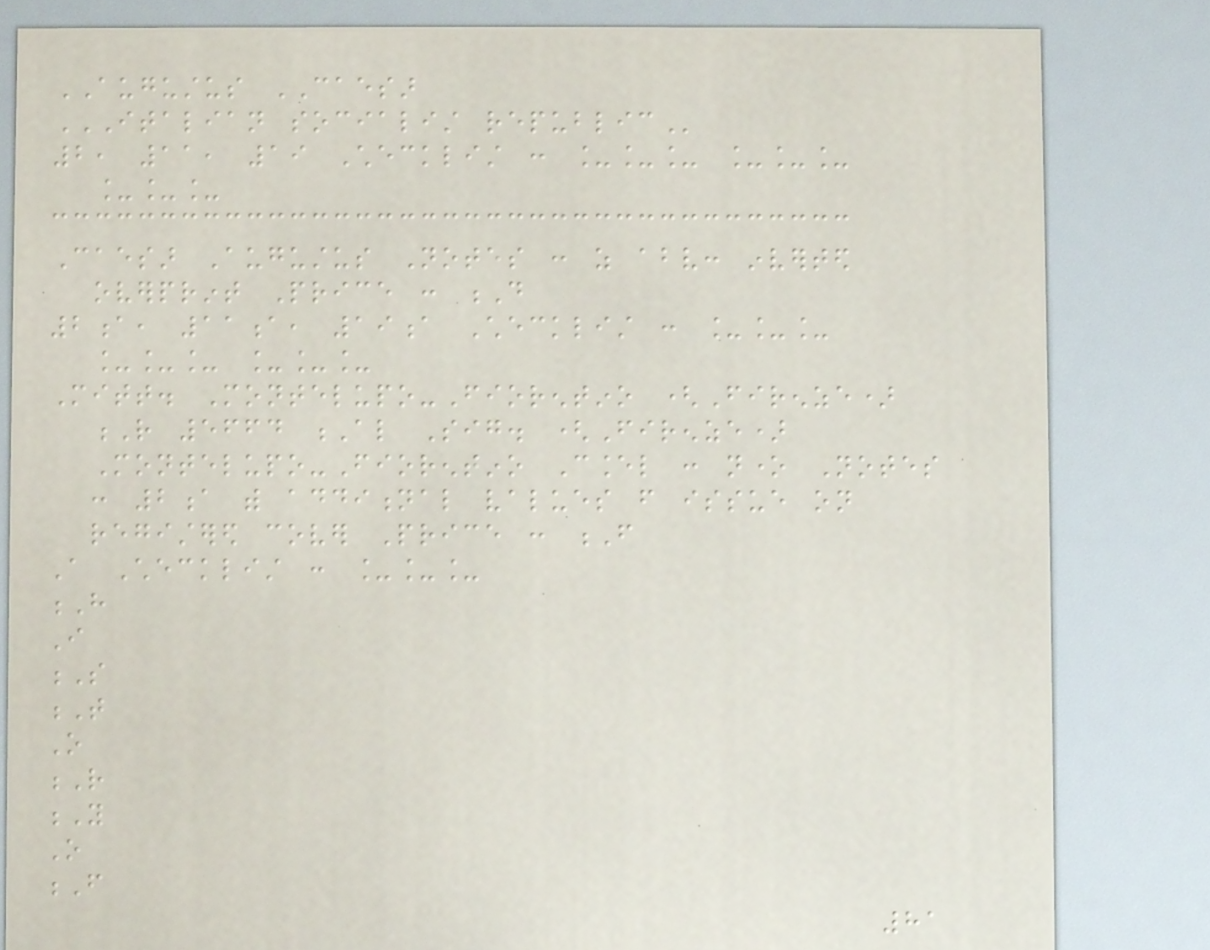AUGUSTUS CAESAR
ITALIAN SOCIALIST REPUBLIC
2, 11, 19 Checklist : ___ ___
___
Caesar Augustus Notes : as above: inverted
overprint Price : D
2a, 11a, 19a Checklist : ___
___ ___
Mitt. Montelupo-Fiorentino (Firenze)
R 5664 Al Sig. (Firenze)
Montelupo-Fiorentino Cancel : none Notes
: 2a with additional values from issue on
registered cover Price : F
A Checklist : ___
H
I
S
T
O
R
Y
O
F
81
